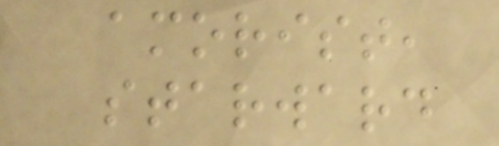amorist,
starward
